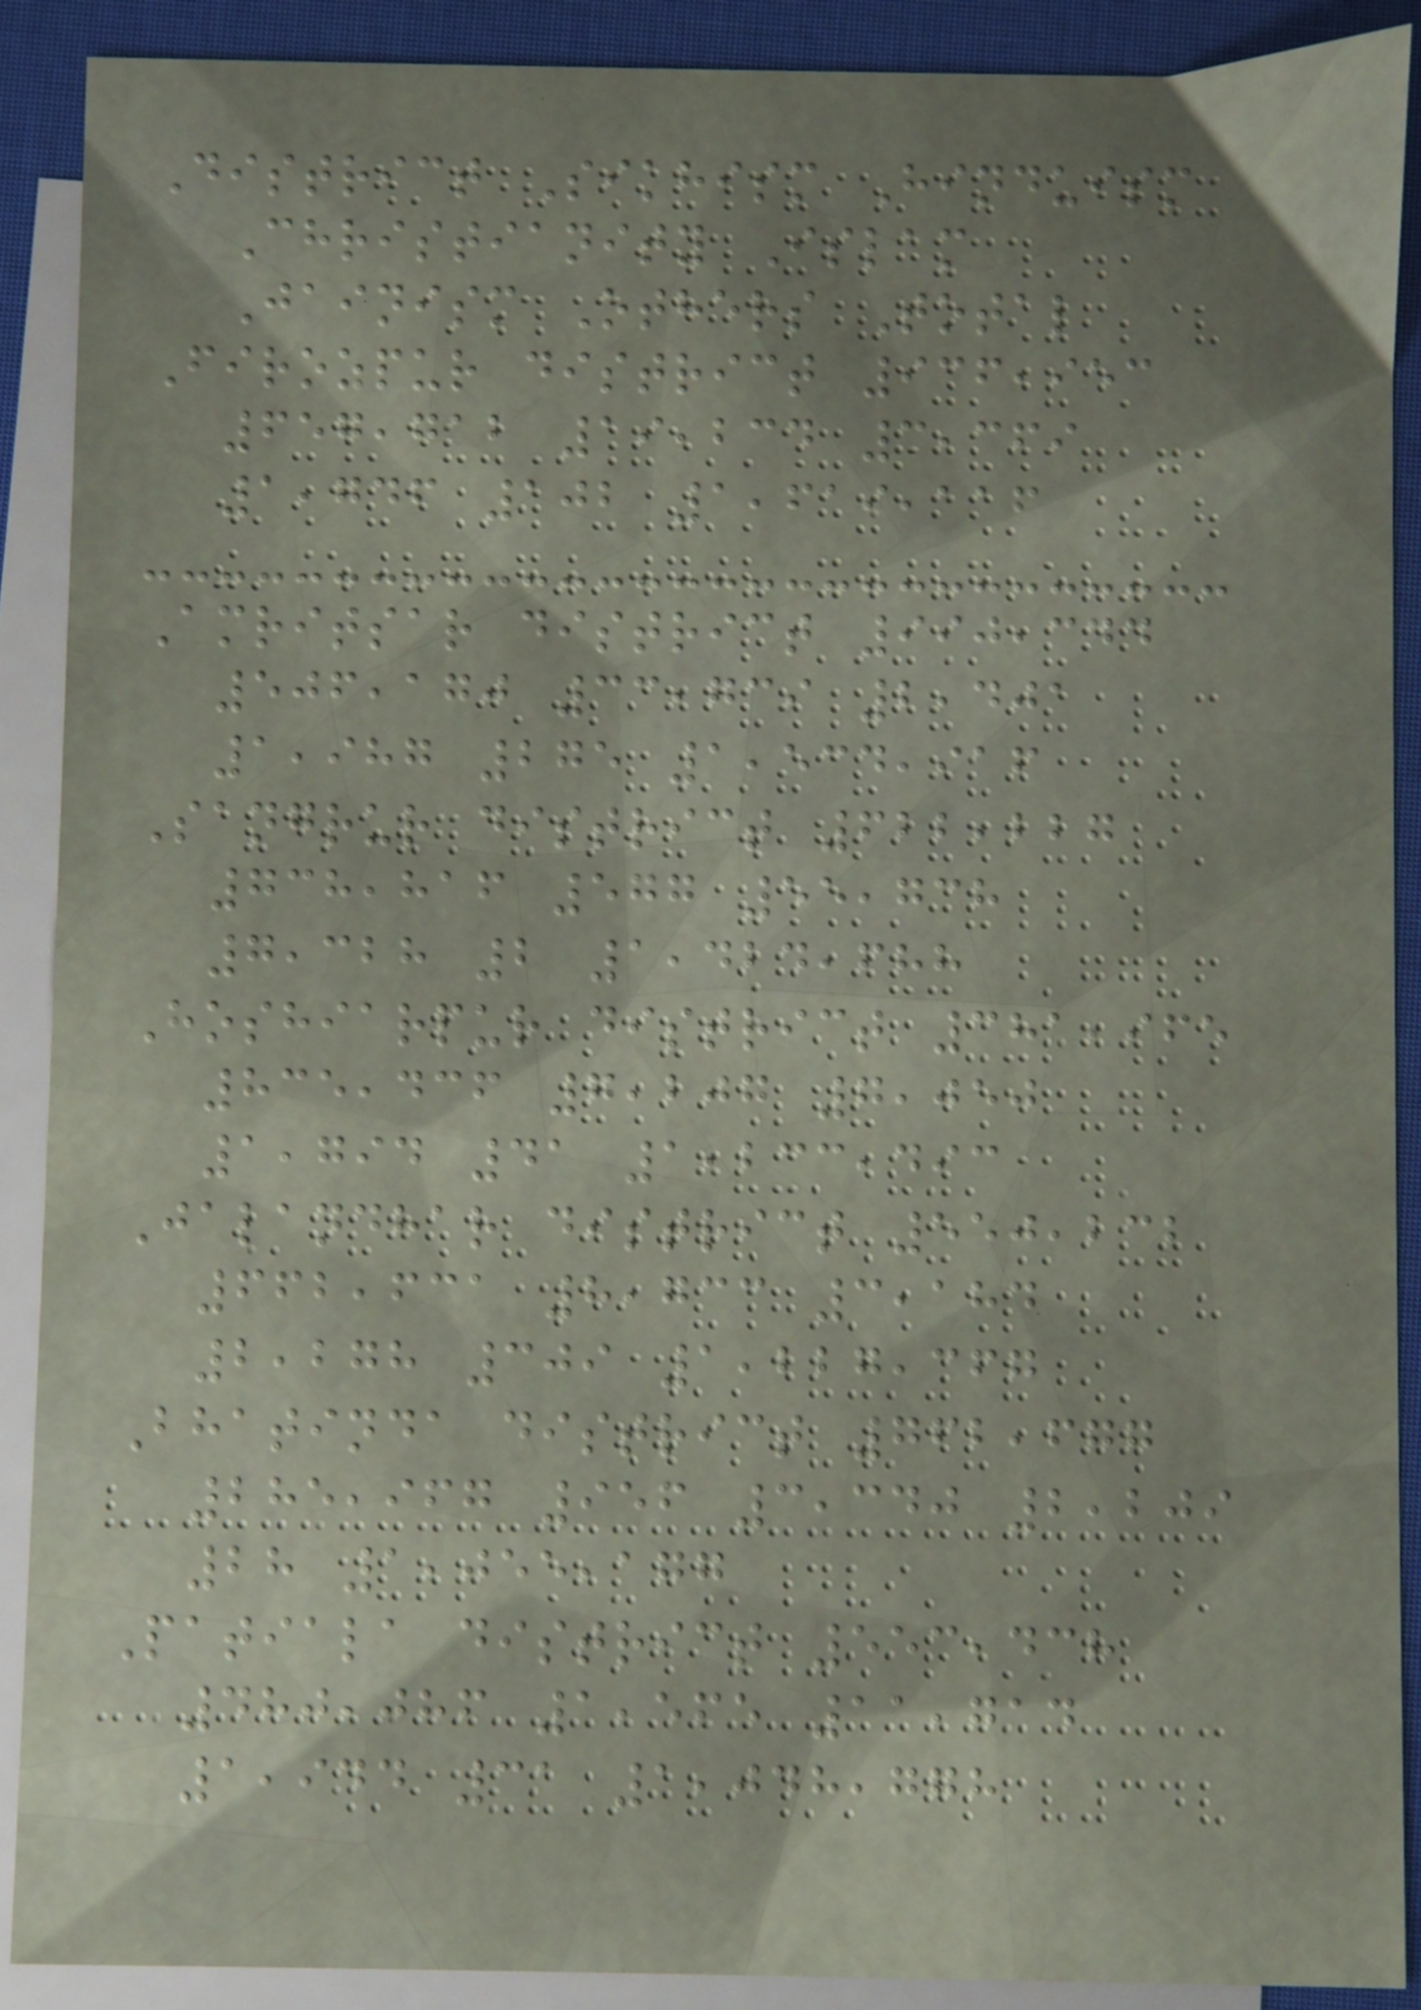District Sikhism Hinduism
Christianity Islam
Jainism Others Total
Firozpur district 936,953
657,712 19,234 3,369
1,746 102 1,619,116
Amritsar district 990,344
506,170 33,739 2,401
1,987 275 1,534,916
Sangrur district 622,227
738,816 577 55,738
7,328 2 1,424,688
Hoshiarpur district 381,965
835,436 7,207 7,050
1,794 41 1,233,493
Jalandhar district 550,232
662,631 8,733 3,184
2,278 309 1,227,367
Bhatinda district 762,677
285,967 956 3,340 2,209
28 1,055,177
Patiala district 553,438
480,086 1,565 11,714
1,944 31 1,048,778
